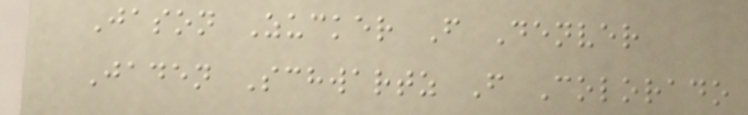Jason Zucker F Denver
Jaden Schwartz F Colorado
